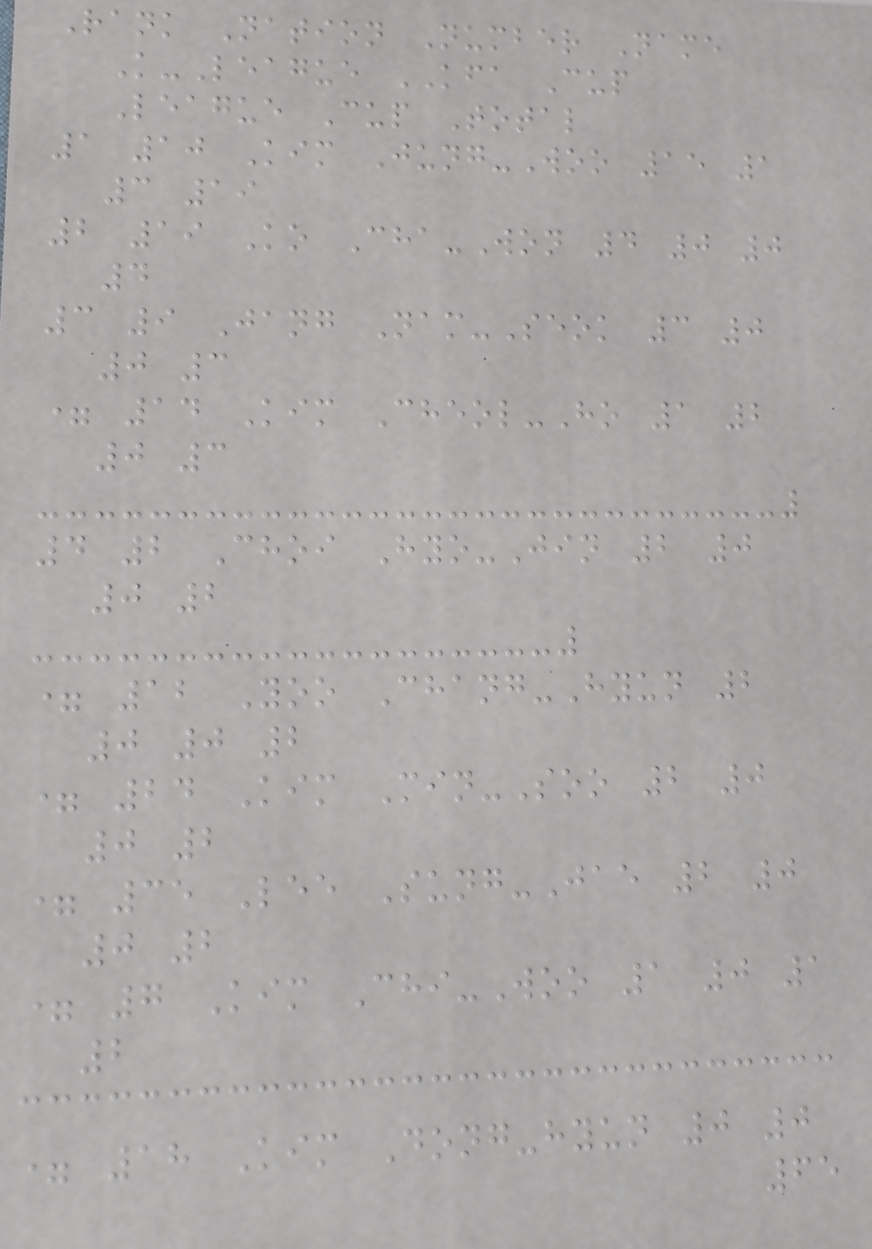Rank Nation Number Name
K-League KFA Cup
League Cup Total
1 10 Kim Jung-Woo 15 1
3 19
2 19 Ko Cha-Won 4 0 0
4
3 9 Jang Nam-Seok 3 0
0 3
= 14 Kim Cheol-Ho 1 2
0 3
4 2 Choi Hyo-Jin 2 0
0 2
= 12 Yoo Chang-Hyun 2
0 0 2
= 24 Kim Min-Soo 2 0
0 2
= 35 Lee Sung-Jae 2 0
0 2
= 7 Kim Chi-Woo 1 0 1
2
= 18 Kim Dong-hyun 0 0
65
